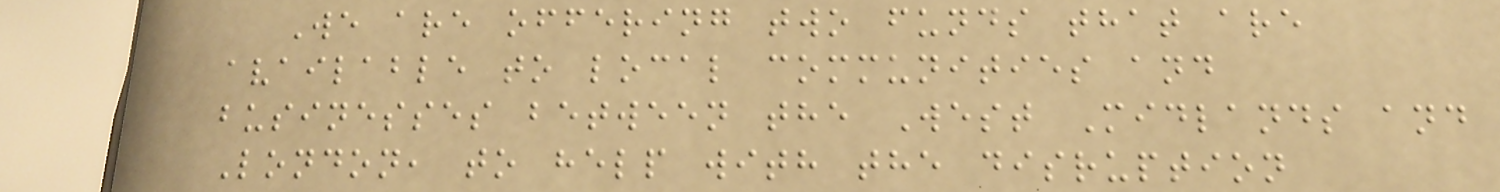We are offering two funds that are
available to local communities and
businesses between the West Midlands and
London, to help with the disruption
